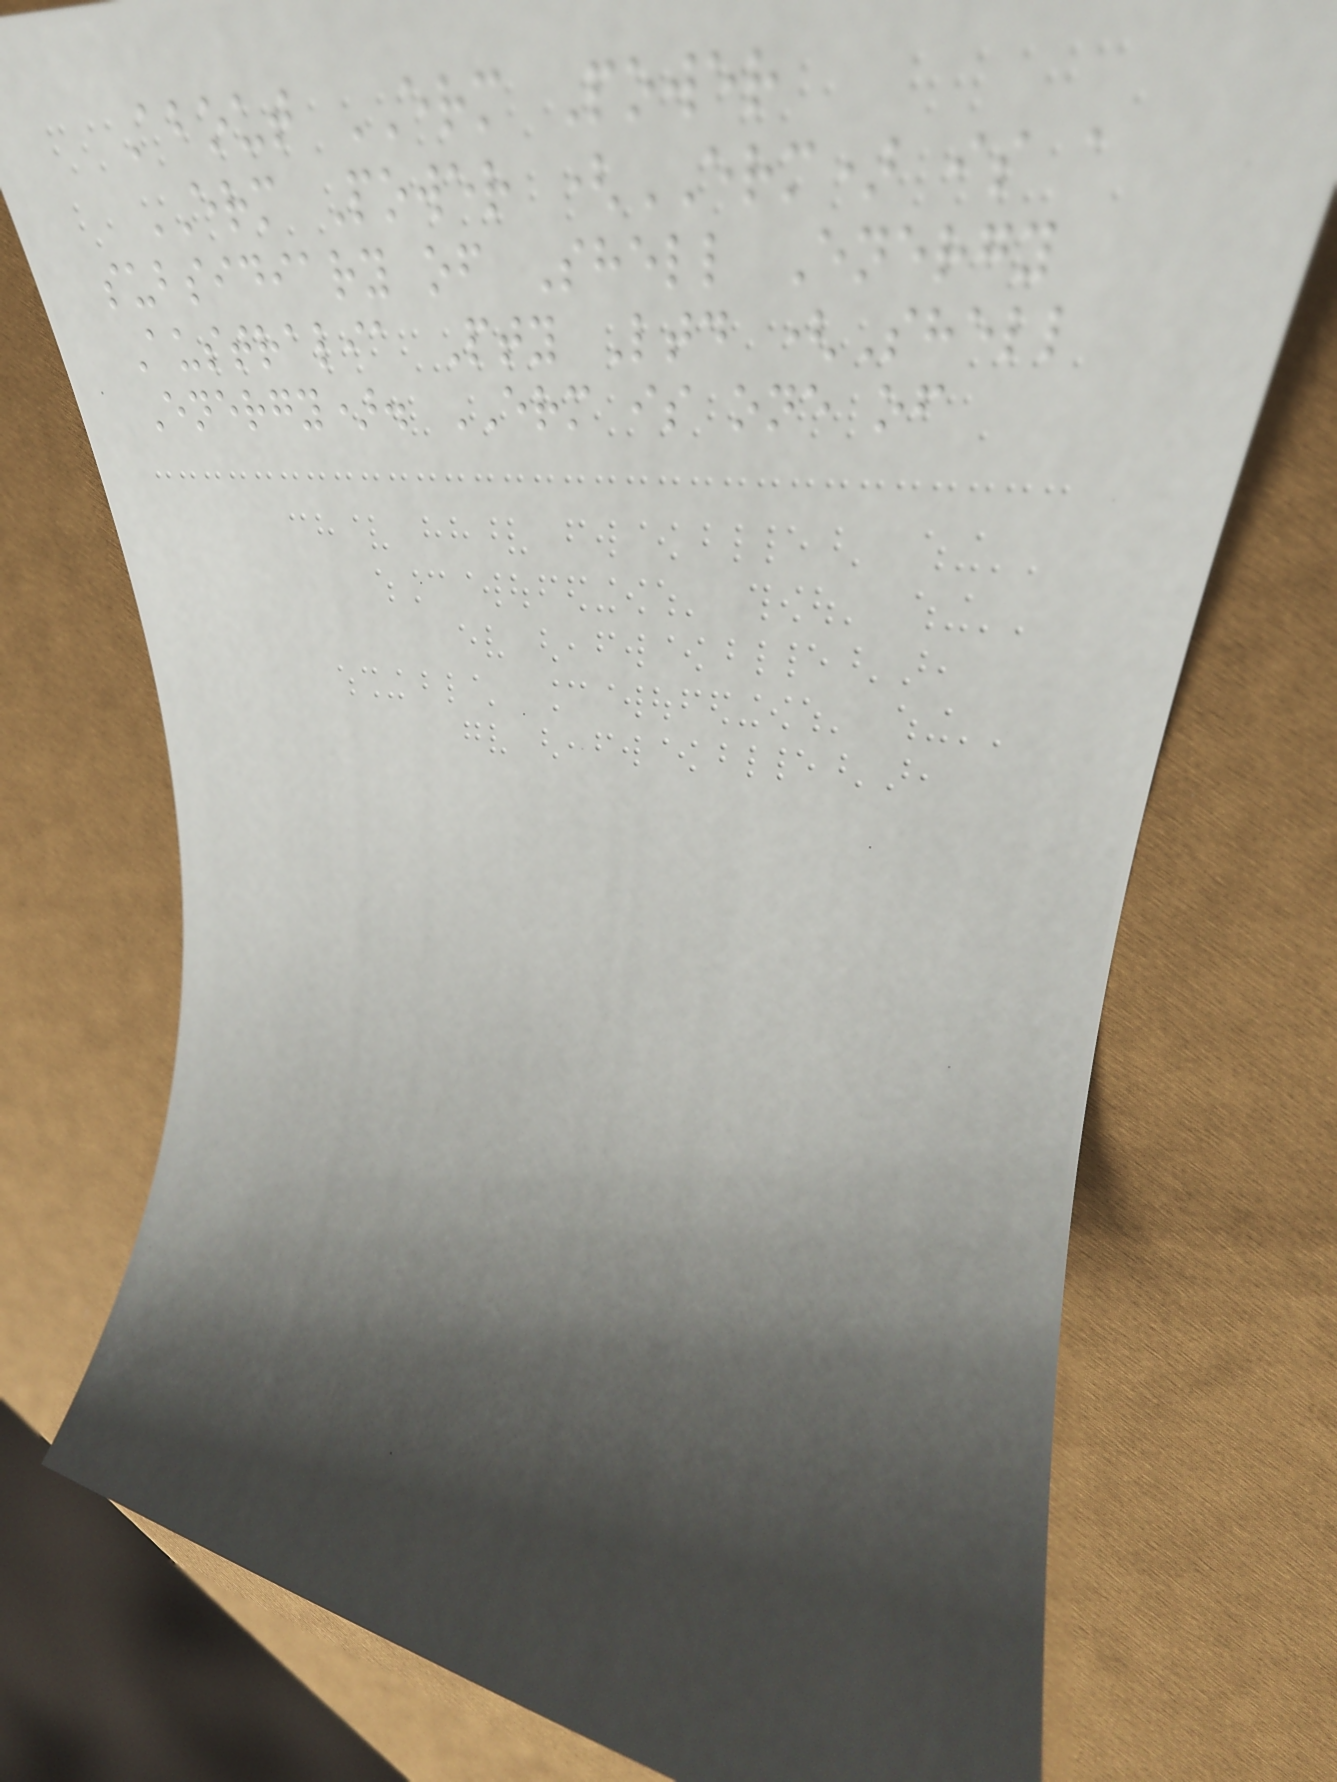About ERM Power
ERM Power (ERM) is a
subsidiary of Shell Energy
Australia Pty Ltd (Shell
Energy). ERM is one of
